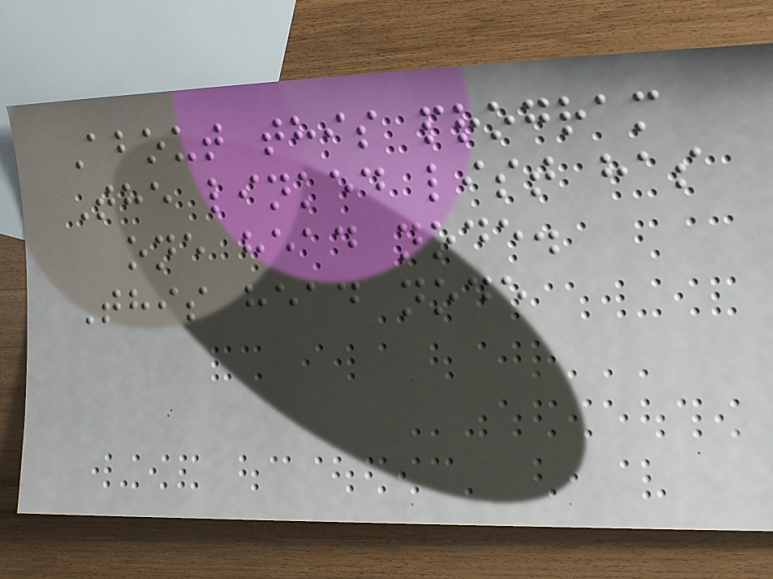About this program
The linked list has
one head node.
This head node
